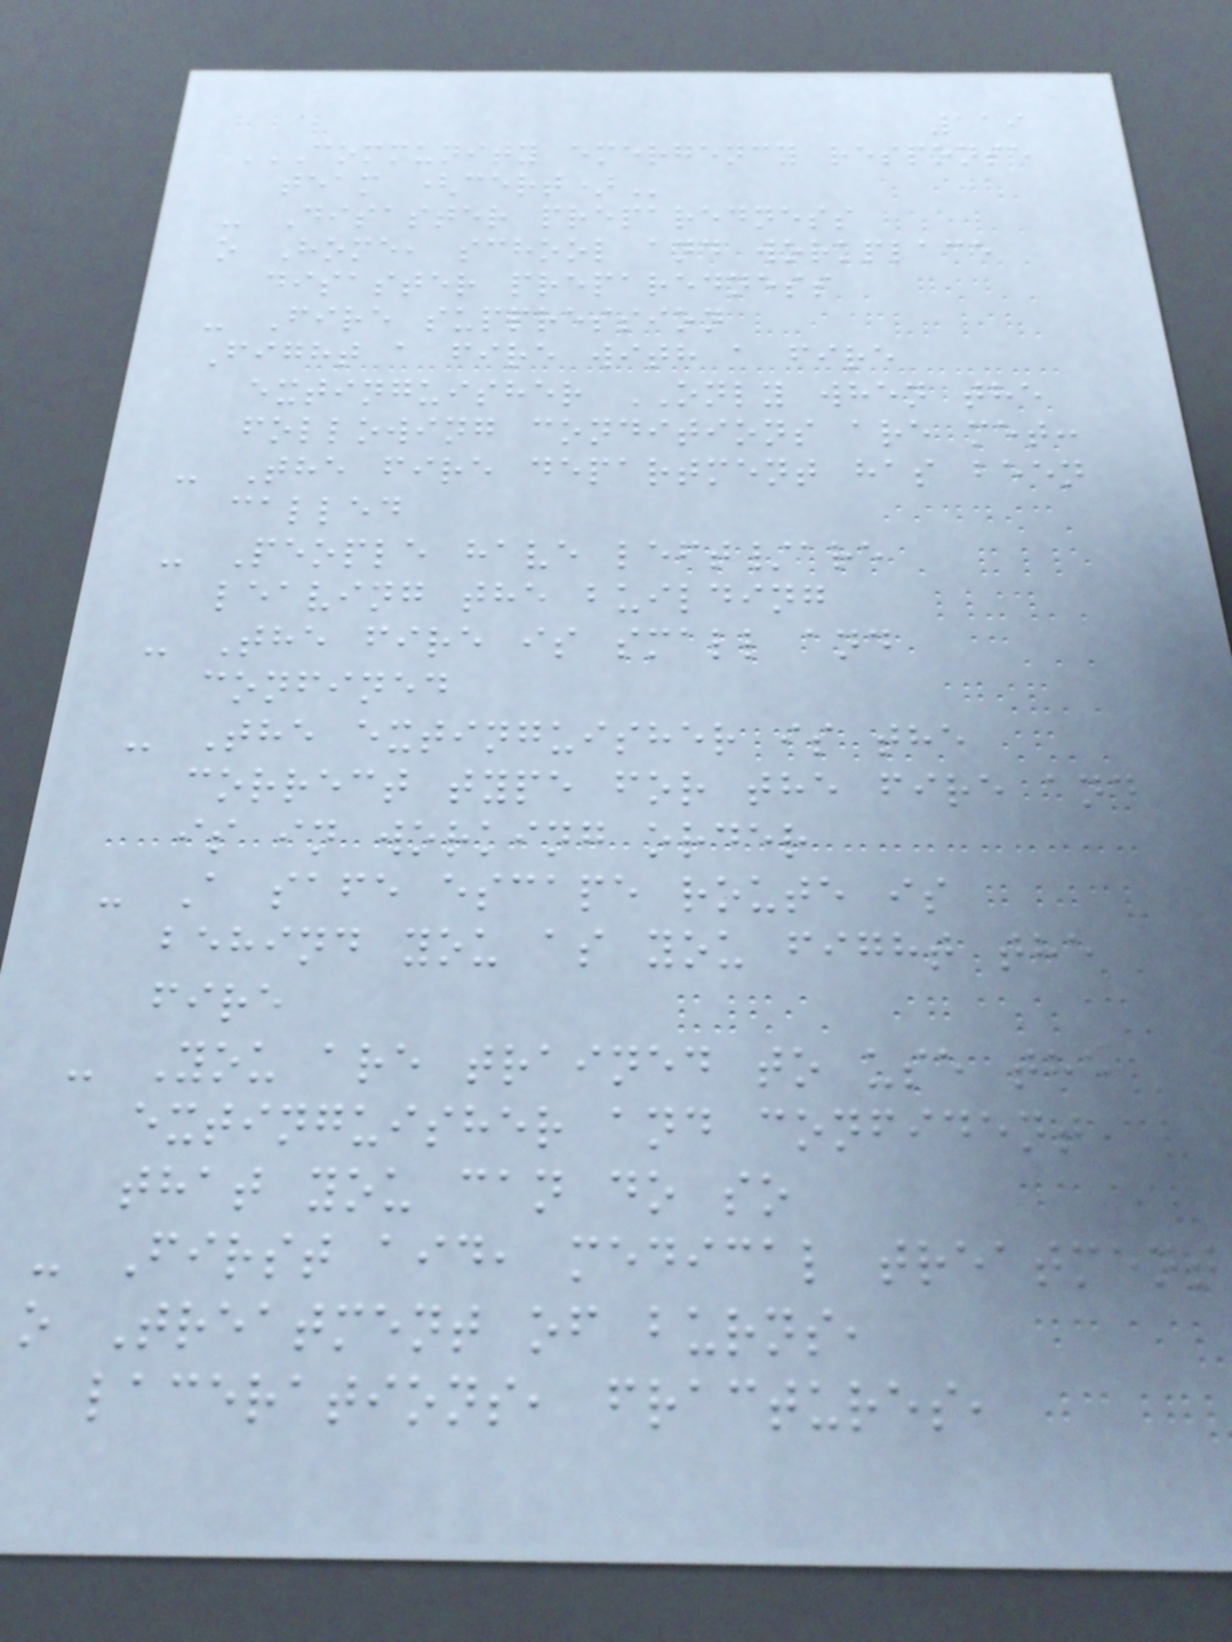119
COMMUNITY EMERGENCY RESPONSE
team
- Disaster preparedness
o Home, school and workplace
disaster preparedness
- Fire suppression
Fight a fire with a fire
extinguisher ONLY when the
following conditions are met:
- The fire department has been
called
- People have left/are
leaving the building
- The fire is small and
confined
- The extinguisher is the
correct type for the fire and
is in working order
- A safe escape route is
behind you as you fight the
fire
- You are trained to use the
extinguisher and confident
that you can do so
- First aid, medical treatment
o Treatment of burns,
lacerations, fractures,
